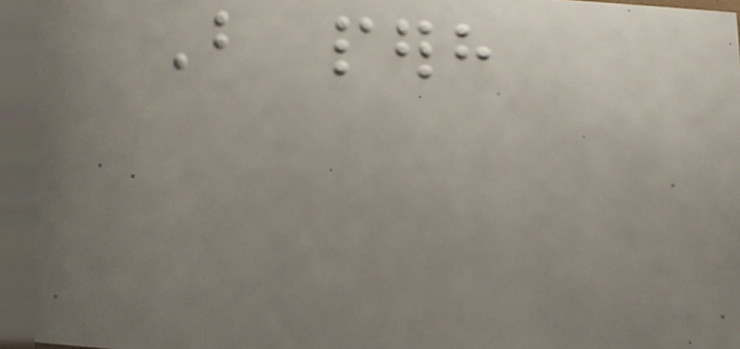But perhaps
